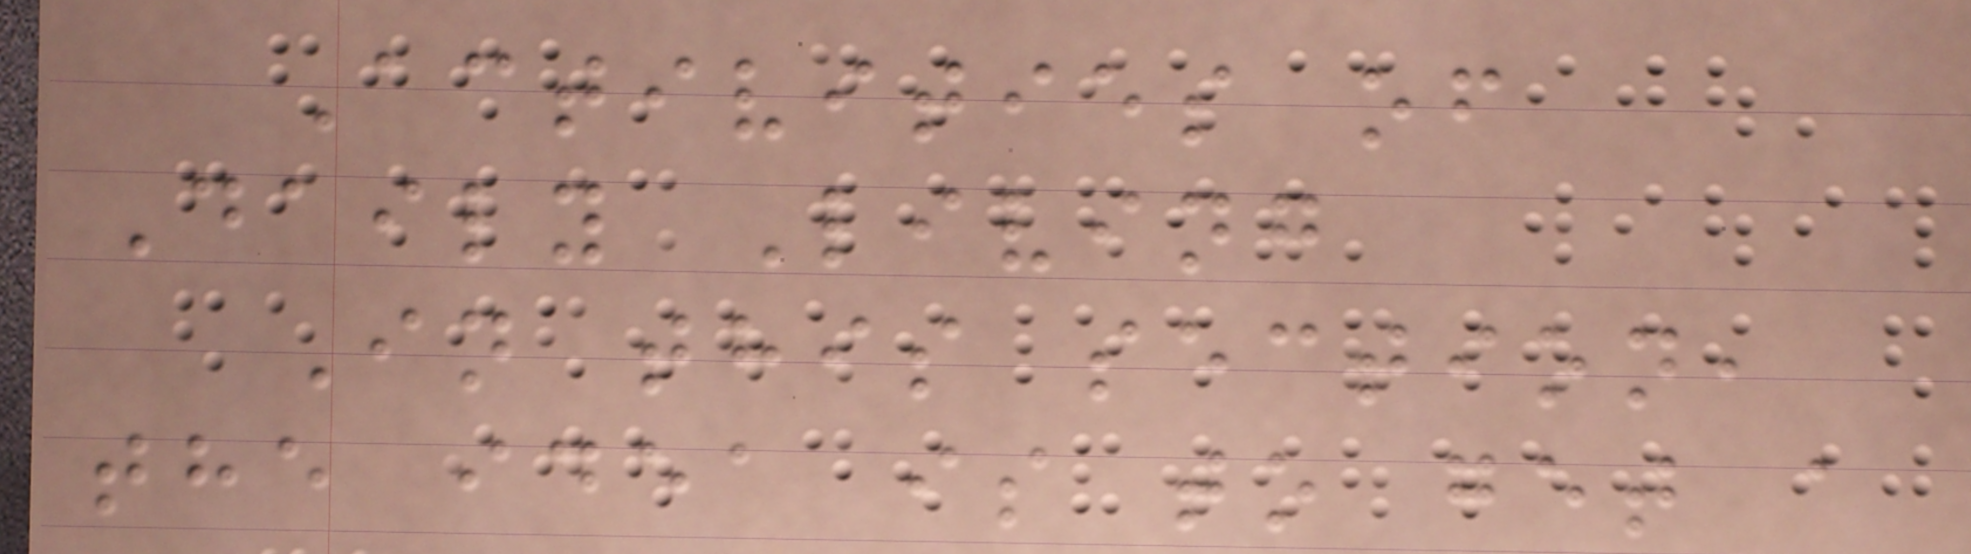Activities of
Daily Living
In this section,
the idea is to get a
